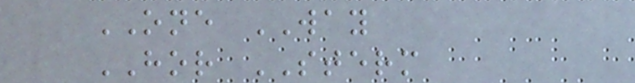ONE WAY
HOR STERM
